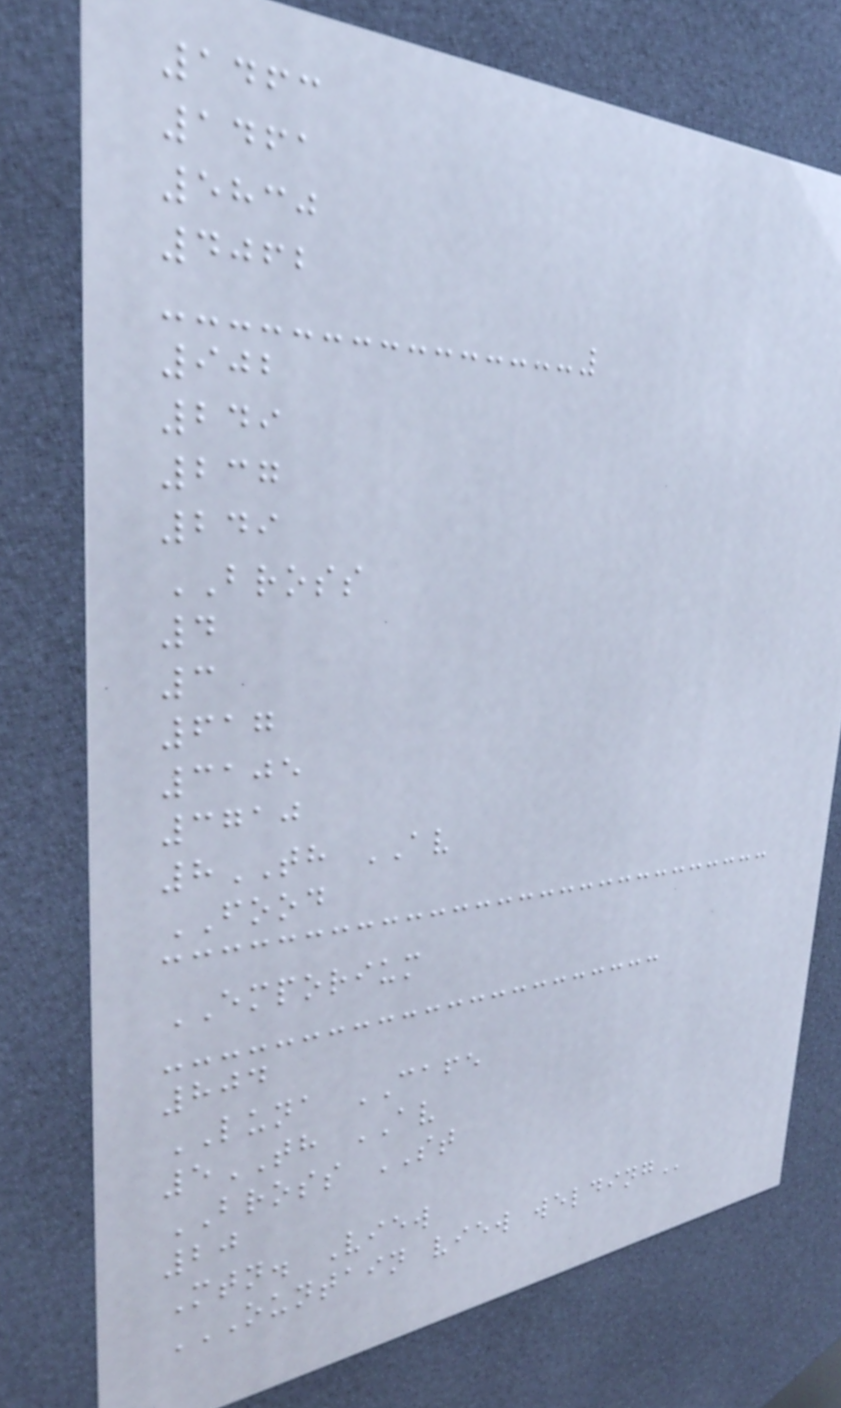1463
1461
5830
4062
902
249
237
249
BROSS
4
3
617
3105
3710
8TH AV
FOOD
EMPORIUM
804
LUNA CAFE
5TH AV
BROSS ST
20
Mtn. View
OUNTAIN VIEW WELDING
